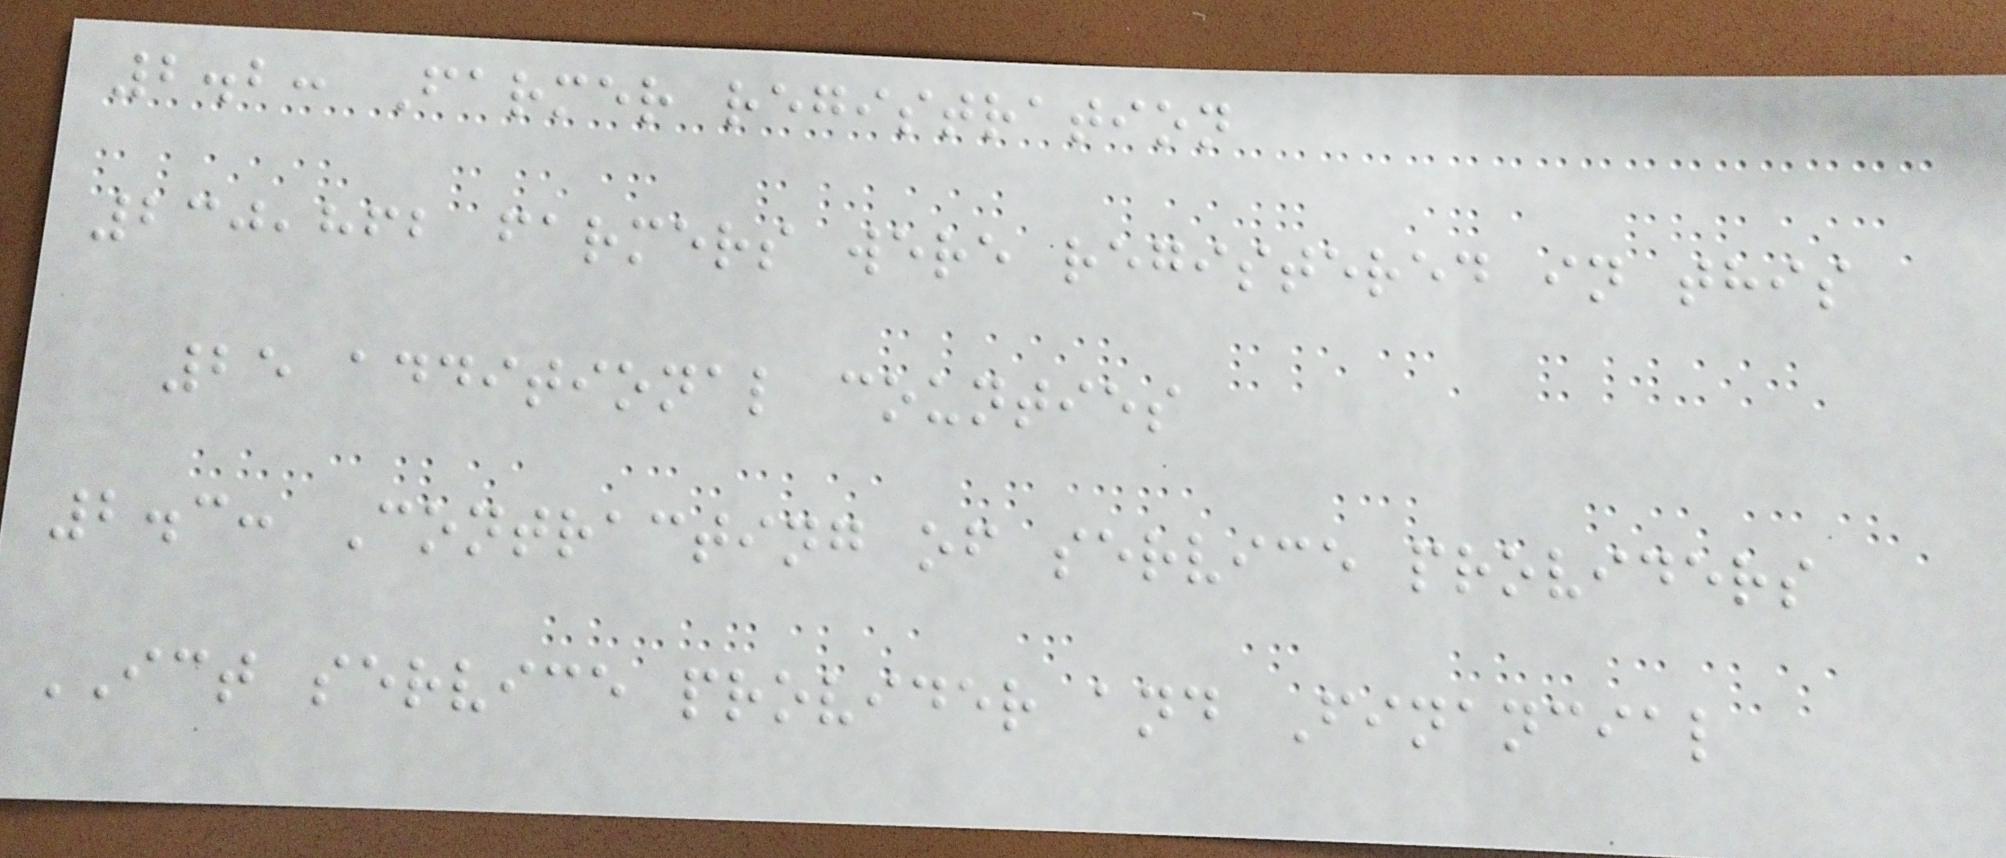2.2: Farmer registration
230,862 farmers were registered in this
25 additional counties
2.3: Contracting of service providers
ICT service provider and Financial
